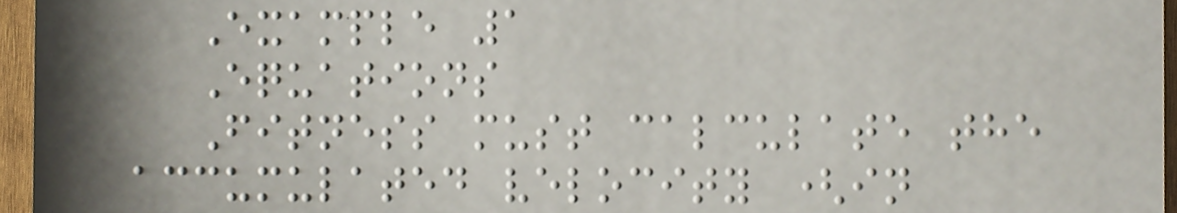Example 1
Equations
Fitness must calculate the
accumulated velocity (in
